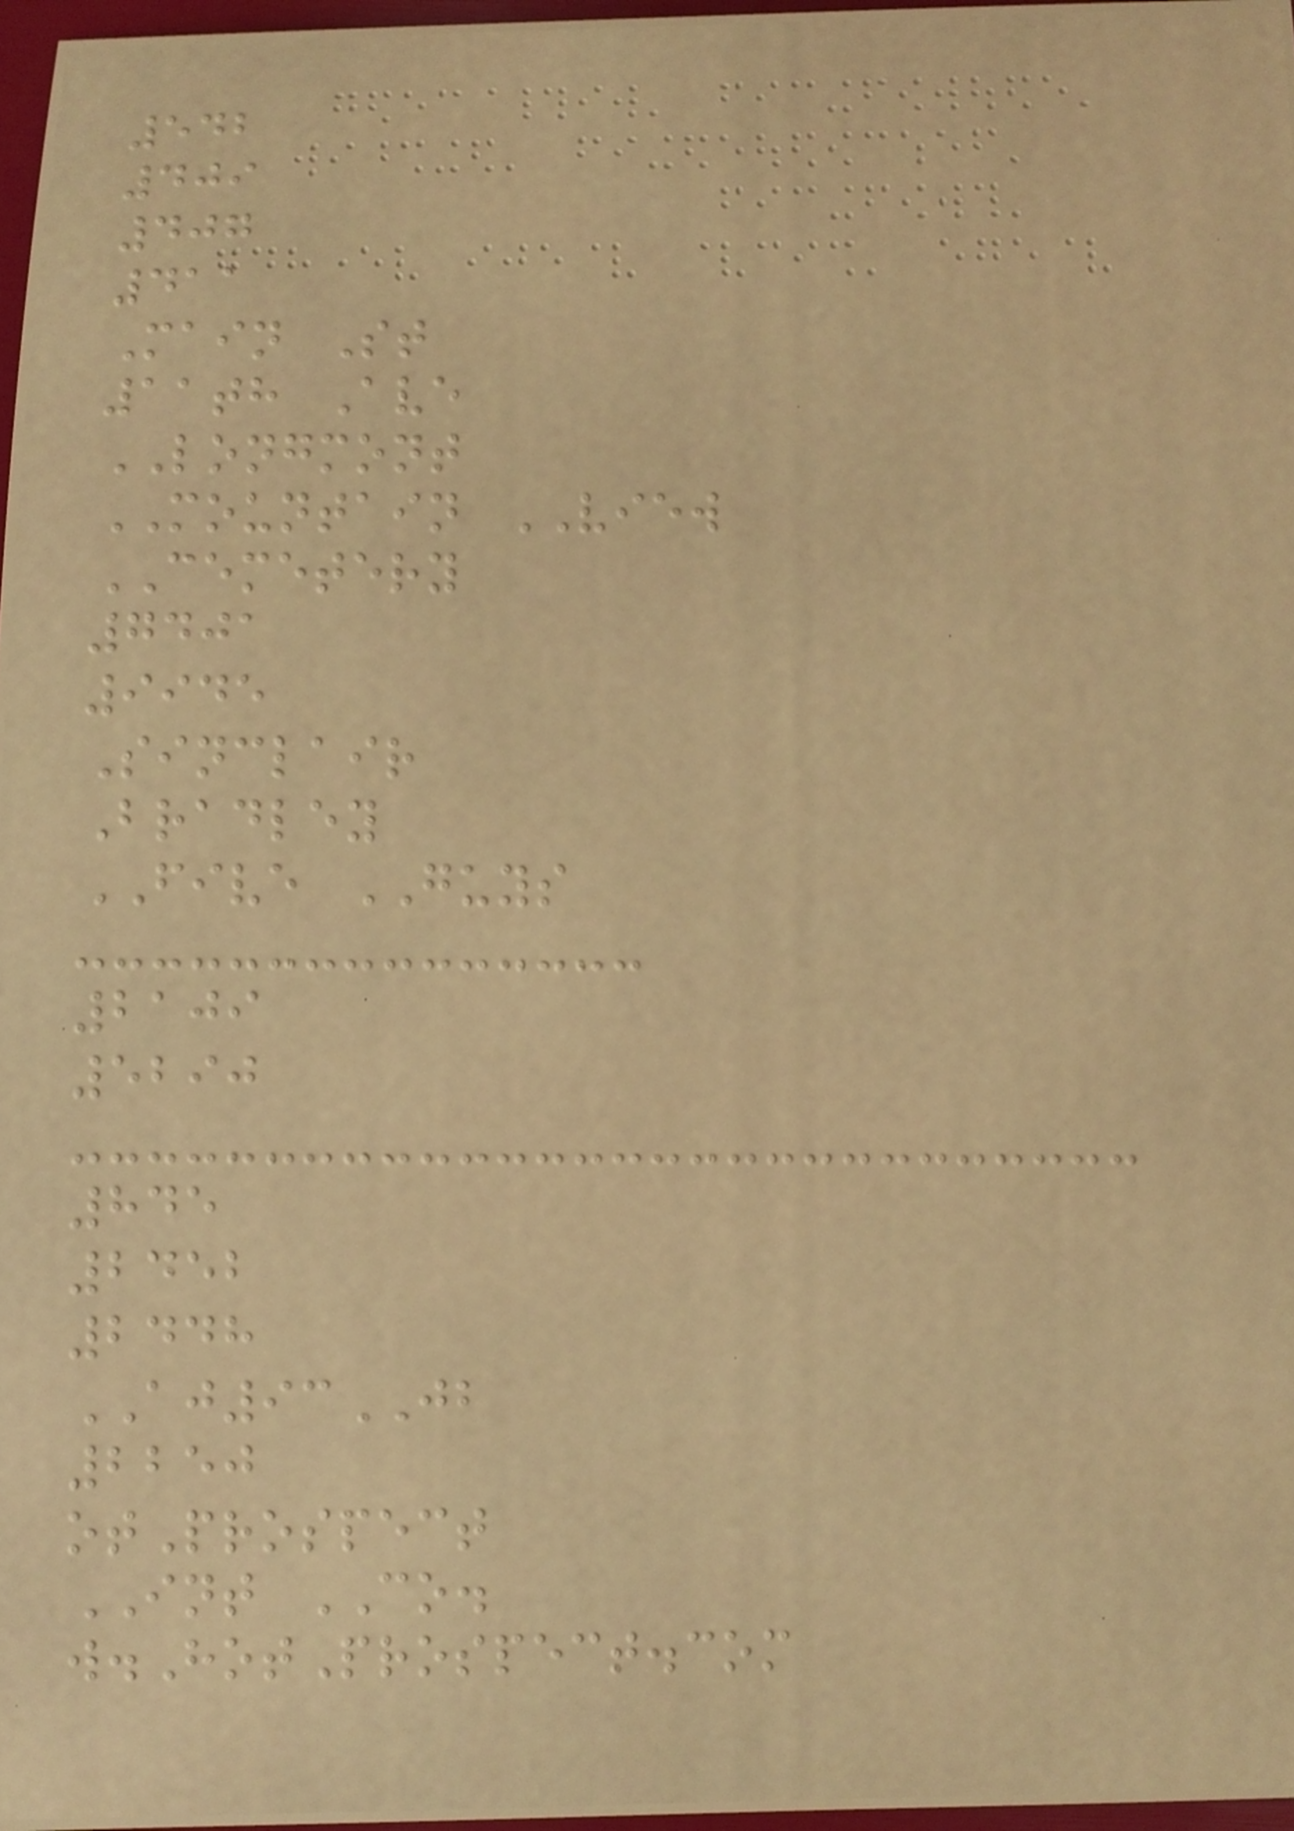542
409
407
411
Main St
11th Ave
LONGMONT
MOUNTAIN VIEW
CEMETERY
7401
9945
Sinclair
Bradley
FIVE GUYS
2109
5290
845
2452
2448
AJ93JB
2250
otProspect
INT CO.
w.HotProspect.com
